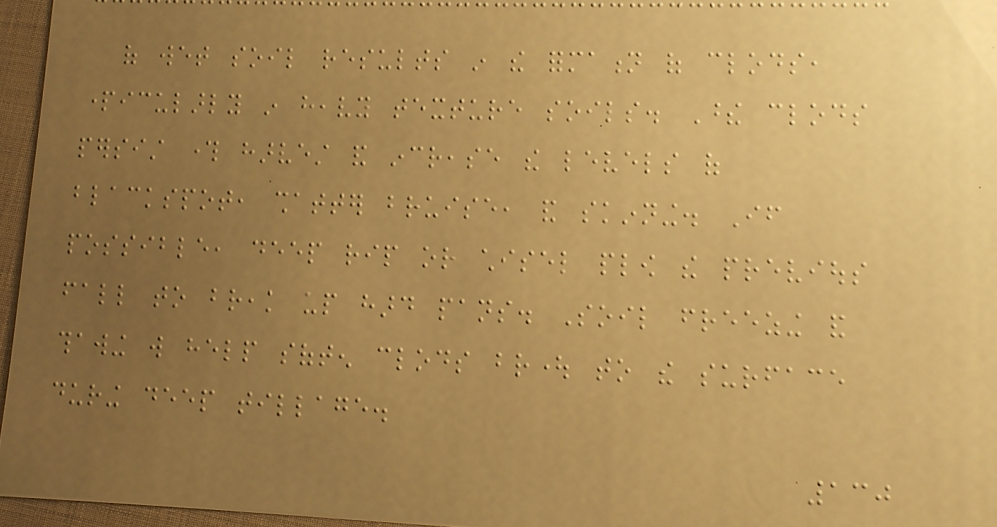of wet soil results in the formation of clods,
particularly in heavy texture soils. These clods
persist through harvest and increase the levels of
blackspot, shatter bruise, and skinning. If
possible, deep rip or chisel plow the previous
fall to break up hard pans. Soil freezing and
thawing will help soften clods brought to the surface
during deep tillage.
130
